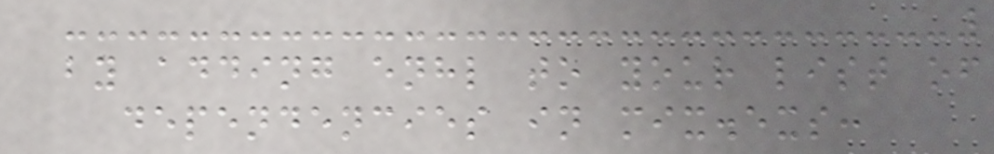by adding enhl to your list of
dependencies in mix.exs:
